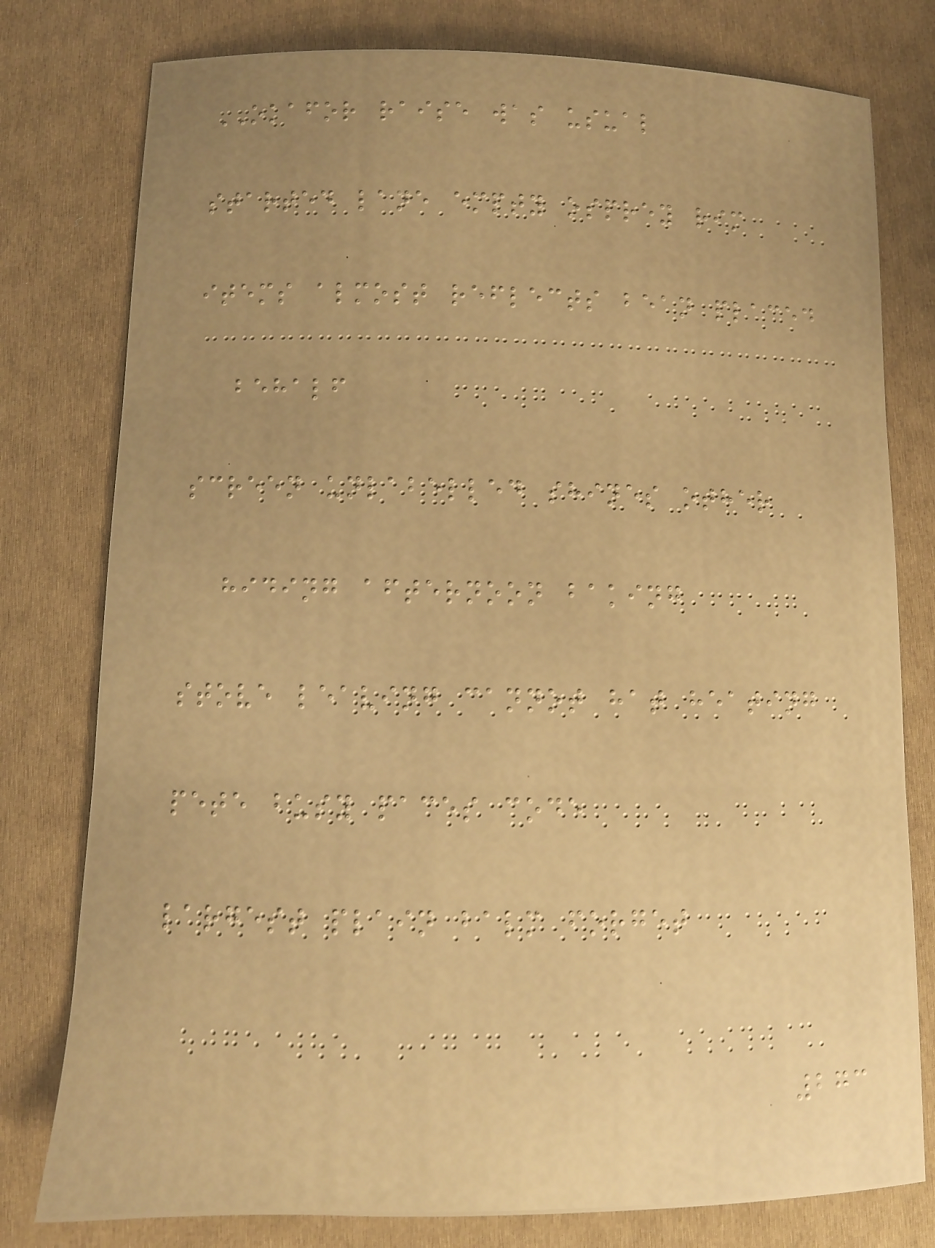OKAFOR raise was usual
started lane empty osprey rim
items almost reflects bean placed
behalf
screen unlabelled shines other
hiding afternoon baking
stove leaving cannot hat heating
pete busy paces code
largest plain balm forget
273
